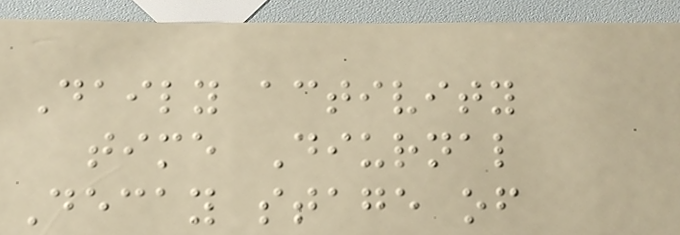Daily activity
time Diurnal
Decay stage of
